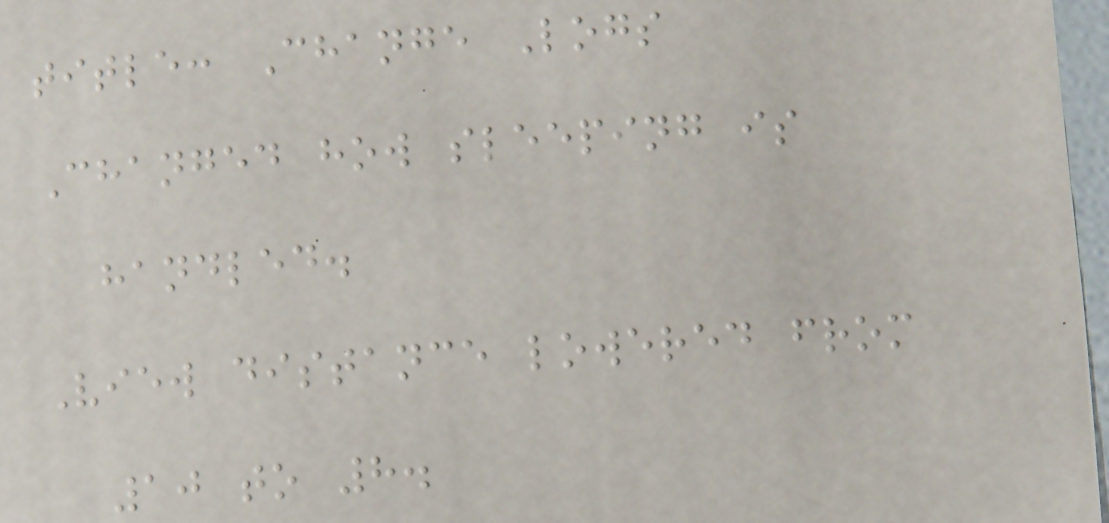title: Change Logs
Changed how sleeping is
handled.
View distance lowered from
10 to 8.
